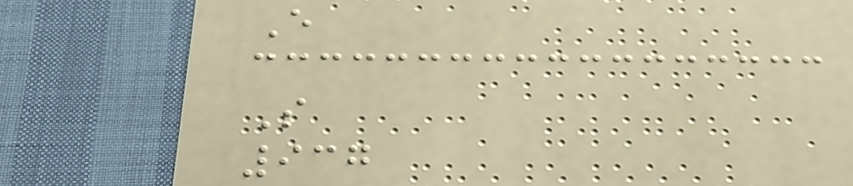E
S
937
